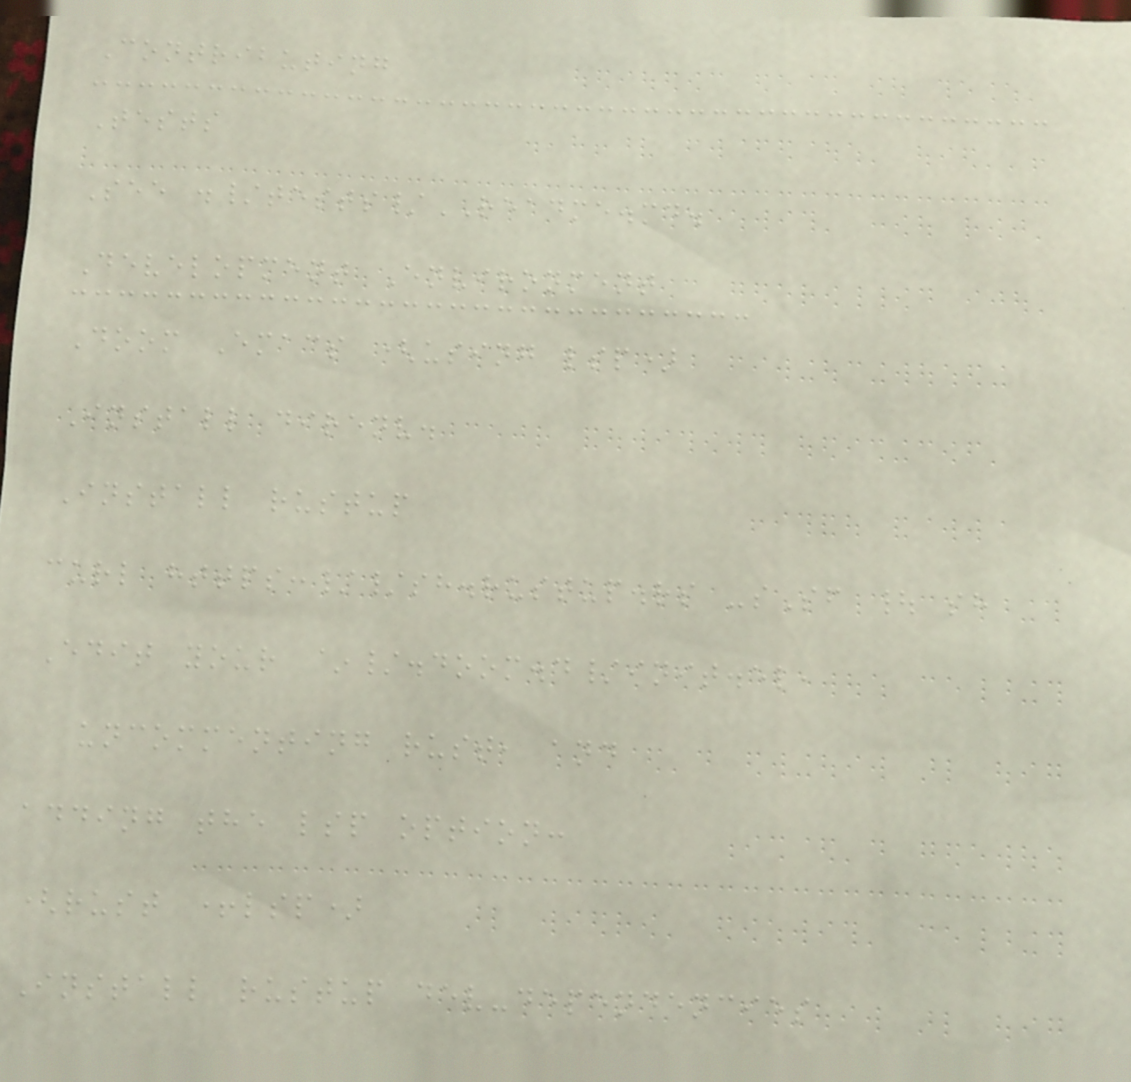Contributing
Tests
See ./tests/README.md.
Development Environment
Doom Emacs (using lsp)
Install direnv.
Install rustup
curl https://sh.rustup.rs -sSf | sh
Edit your ~/.doom.d/init.el,
uncommenting rust, and
adding the lsp option:
(rust +lsp)
Install rustup dev-dependencies
